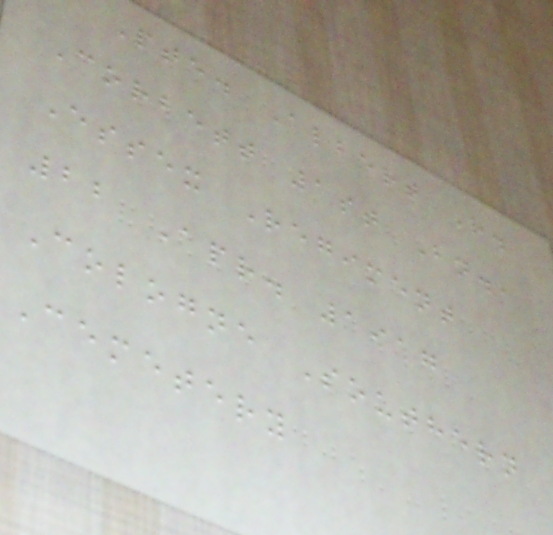Pte. Albert R.
Corbett 1st Bn.,
Essex Regiment
22 Apr. 1917
Cologne Southern
Cemetery
